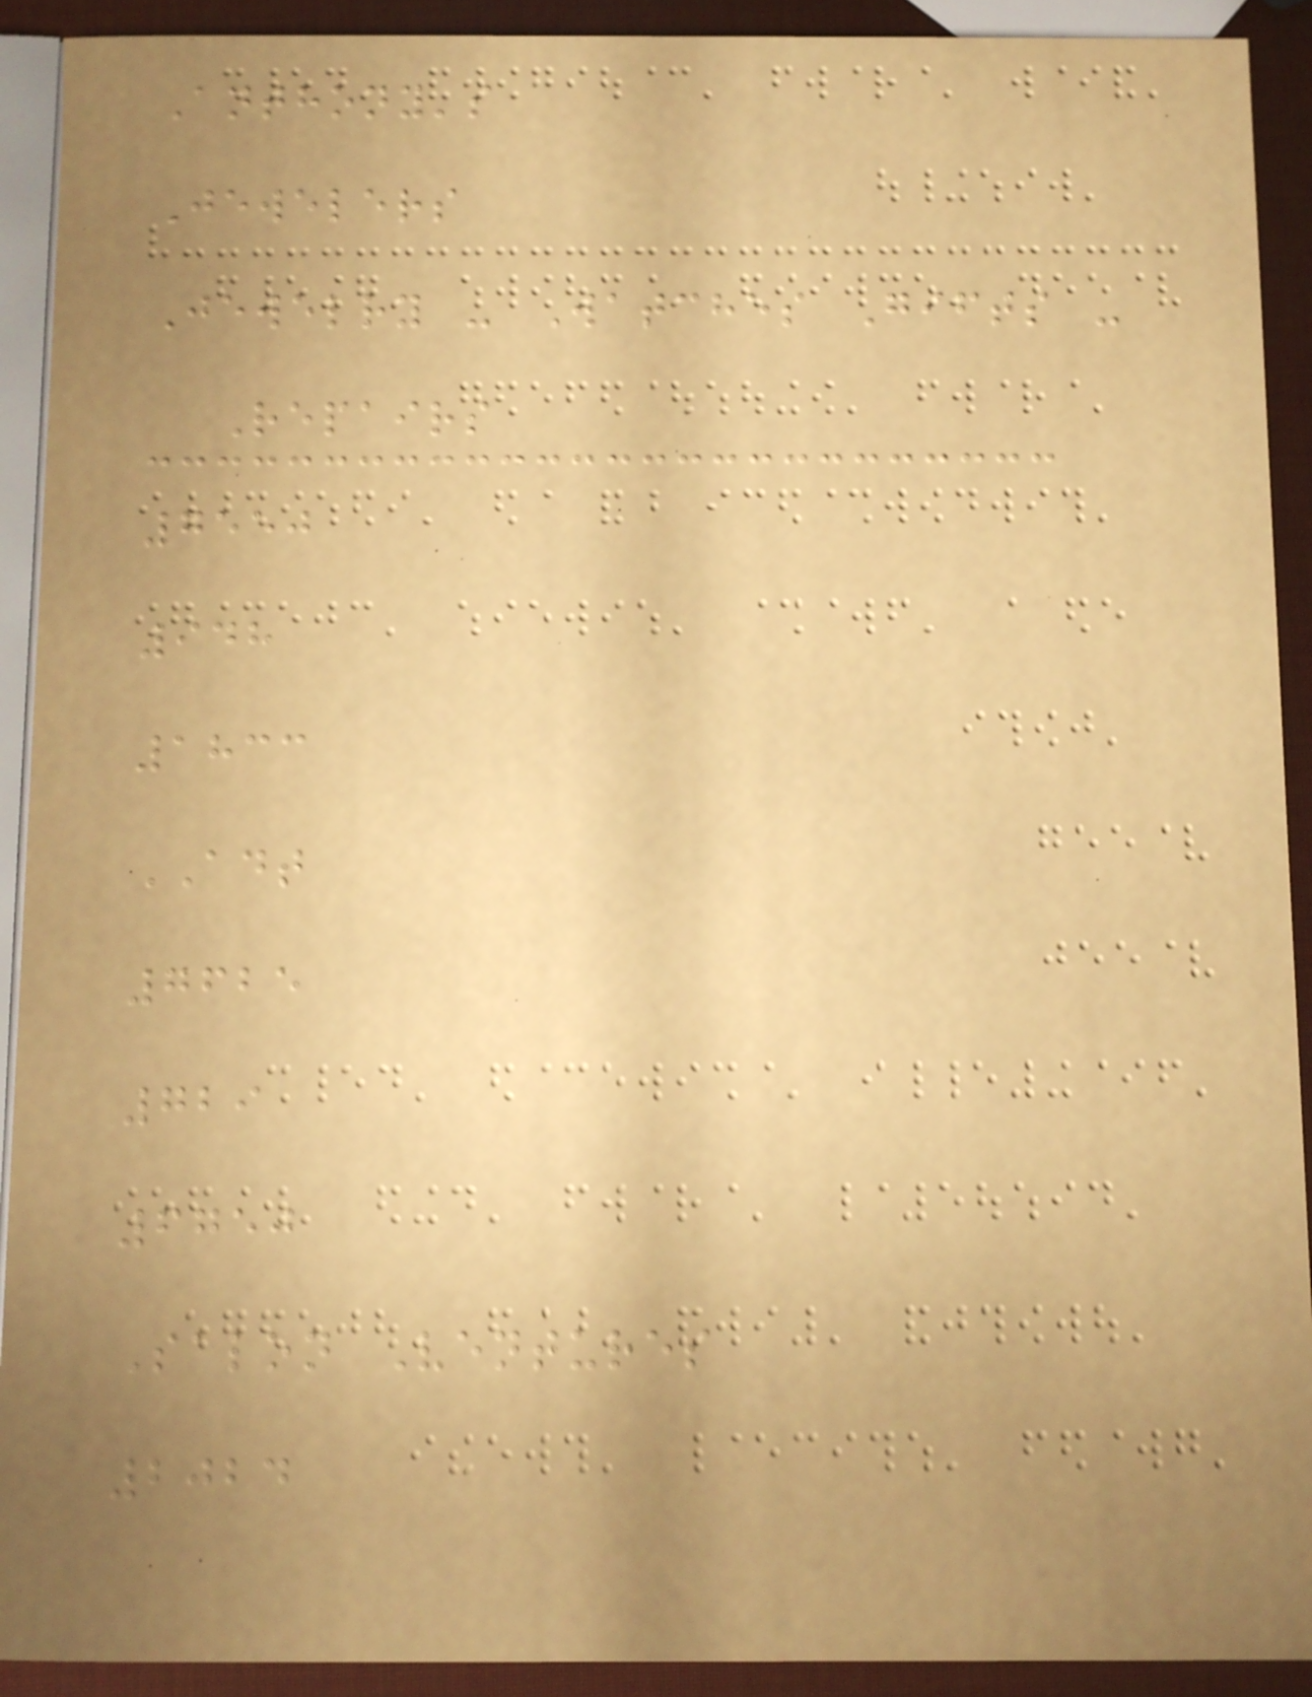Anthony's
Jewelers
Jewelry - Watches Gifts -
Repairs
7550
948
1833
ADT
7625
729
6750
Salon Ventures
2024
